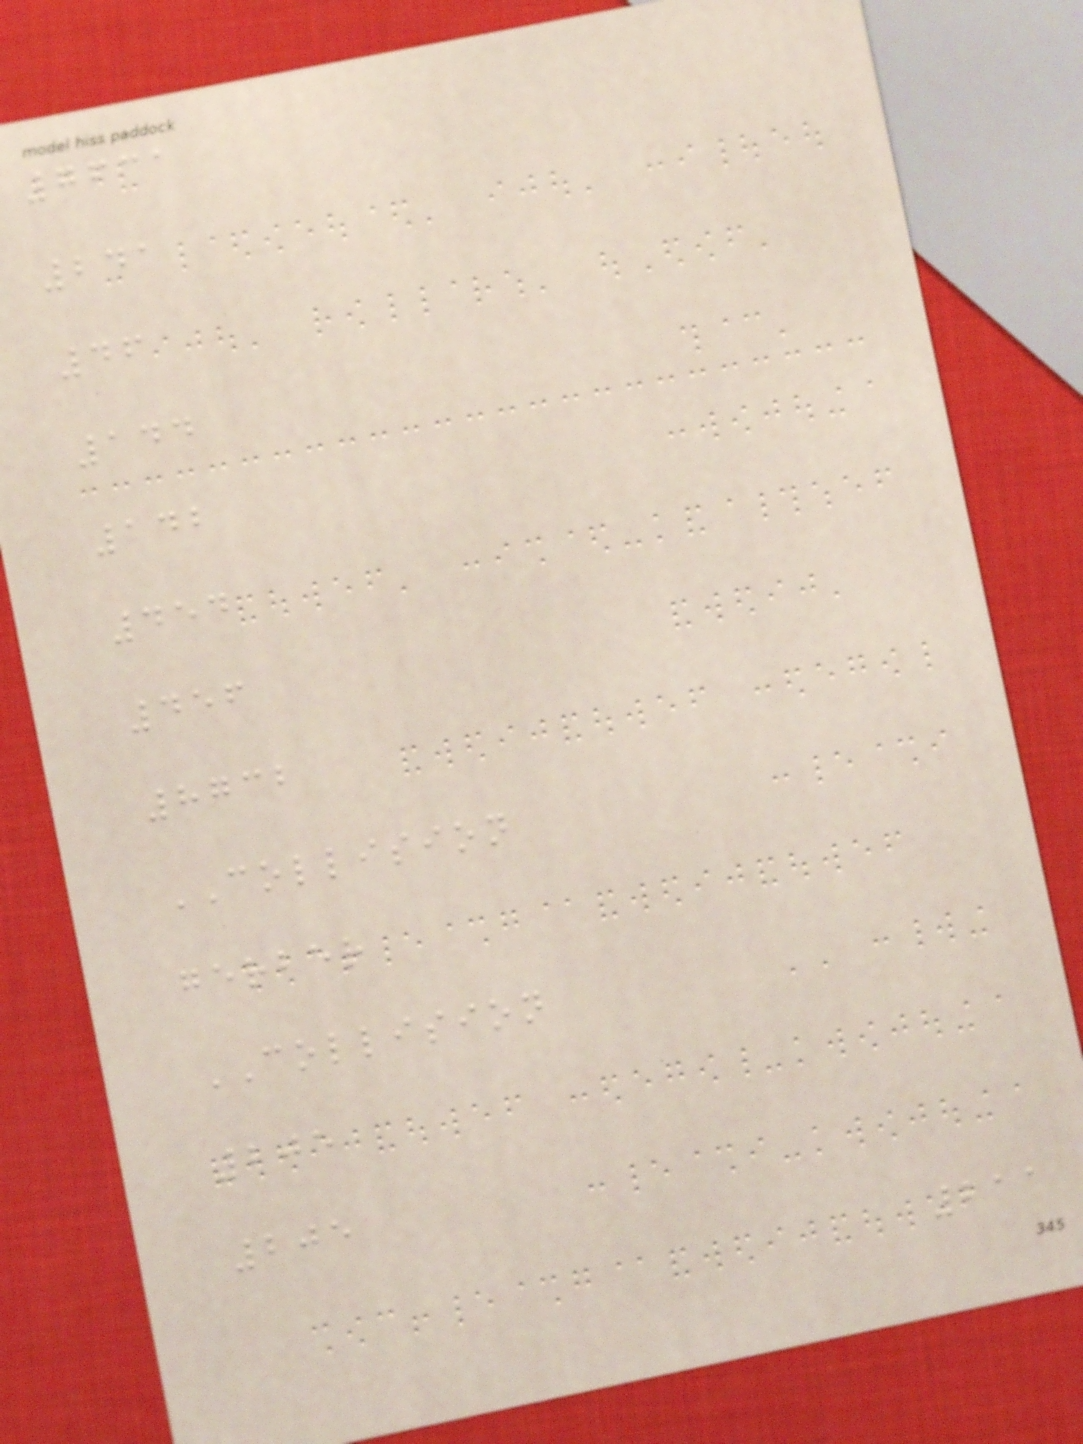7631
241
46
144
142
454
456
8732
COLLISION
gerber
COLLISION
205
205
211
